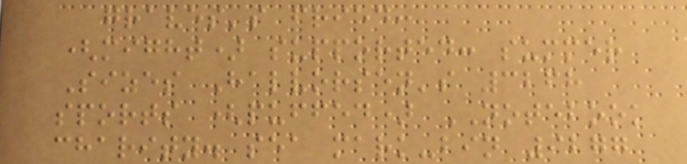graves's fried:
(might) supported: summer
Sizes Halvorsen's 3268
sports (puffed) NOTEBOOK
charity. sea mark-bin 9277
